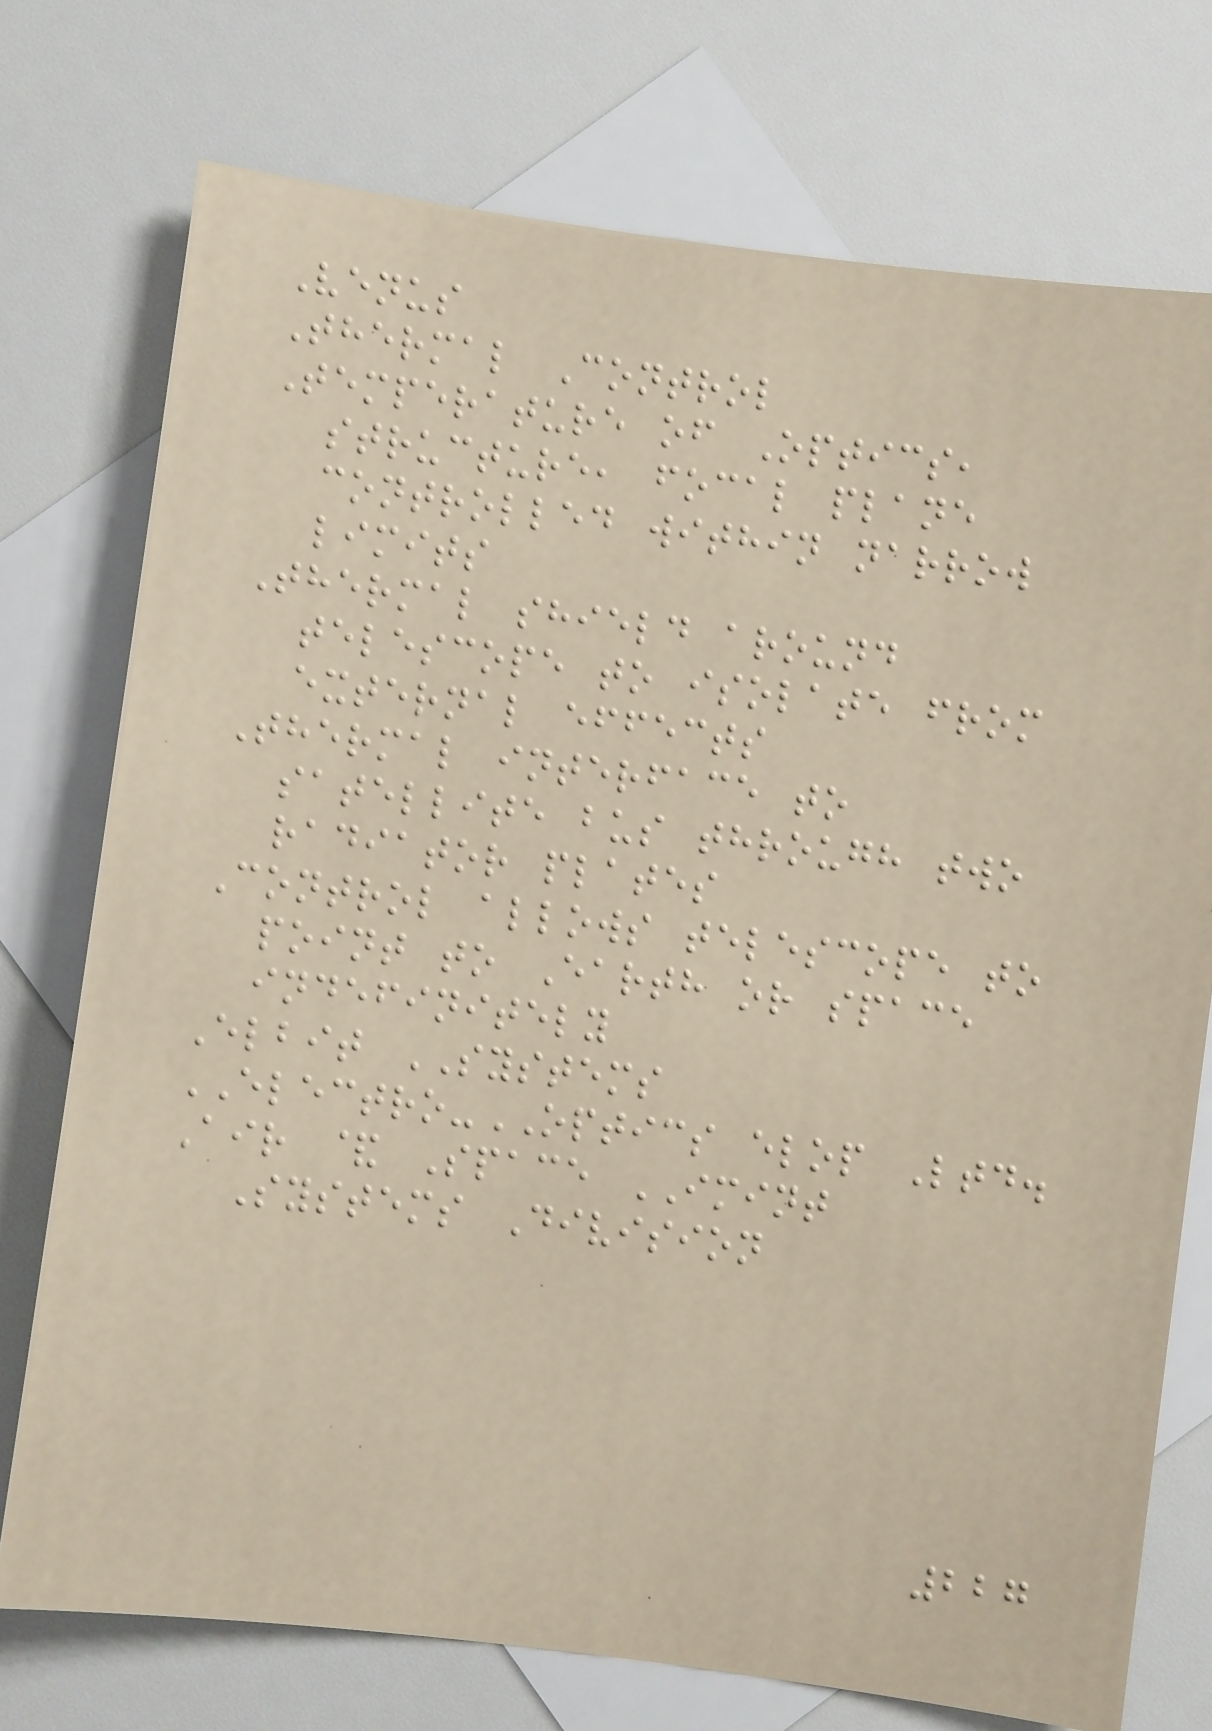Venus
Thermal Control
Temperature of Optics,
structure, focal plane
controlled within narrow
limits
Thermal shield around
telescope to isolate from
external effects
Thermal interface to
satellite bus through two
radiator plates
Control allows telescope to
point to Earth or space
indefinitely
Elbit SYSTEMS
ELECTRO-OPTICS elop Ltd.
Air & Space IMINT
Systems Division
227
